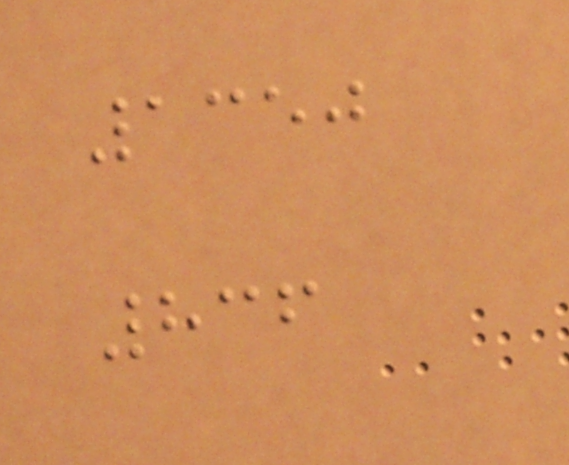1350
836
